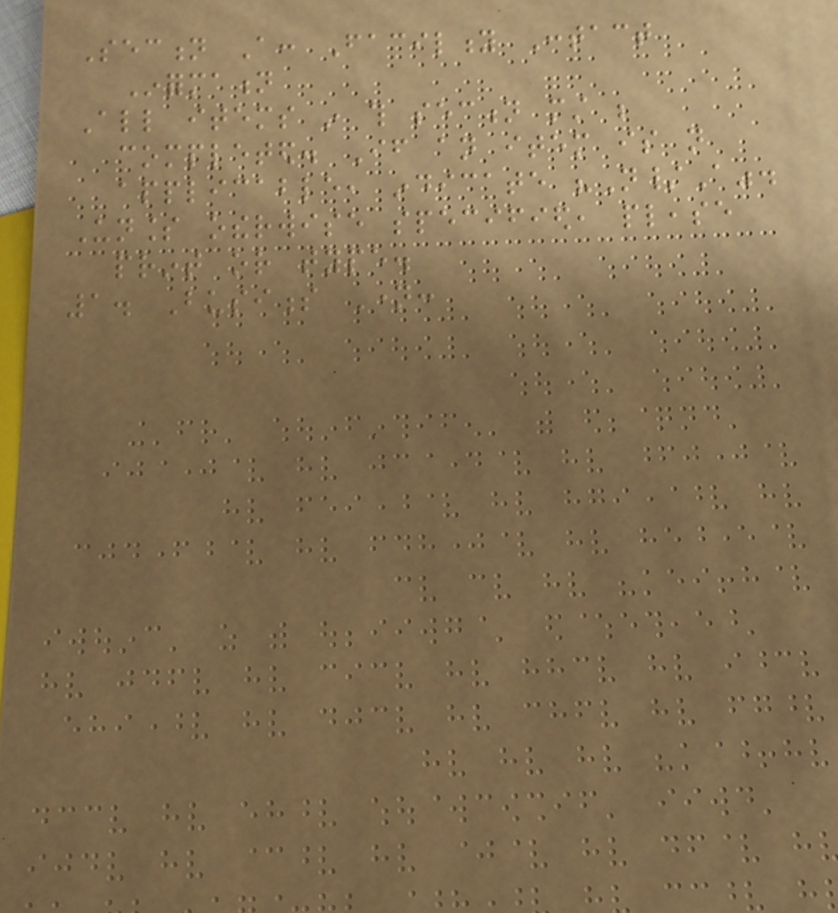Section A: Facility Contact
Information
All items in this section must be
completed. If an item is not
applicable, indicate "N/A".
Unless otherwise specified, please
print or type.
1. Business Name:
